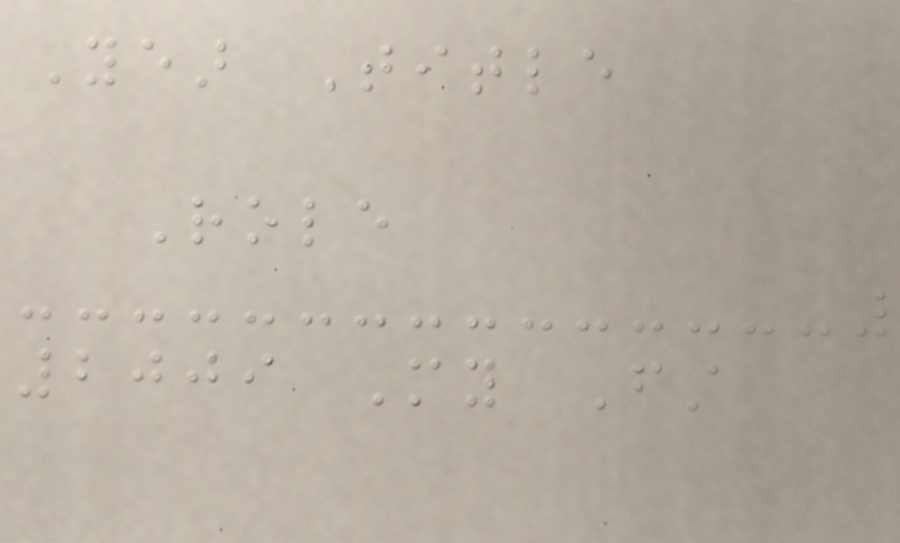Year Title
Role
2009 My First
